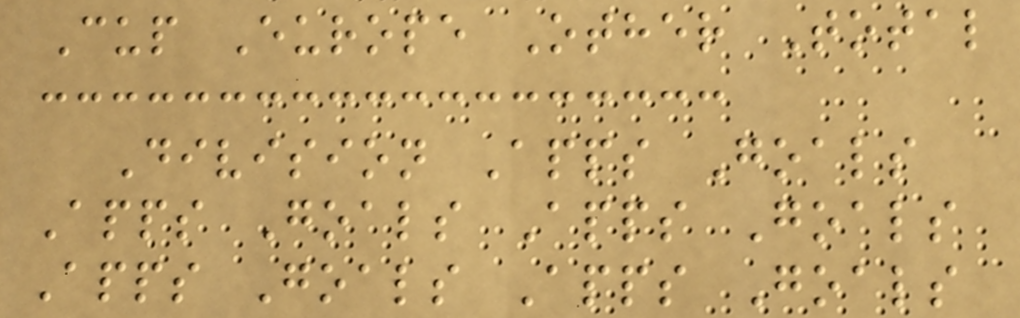Cup Europe Other Total
Division Apps Goals
Apps Goals Apps Goals
Apps Goals Apps Goals
